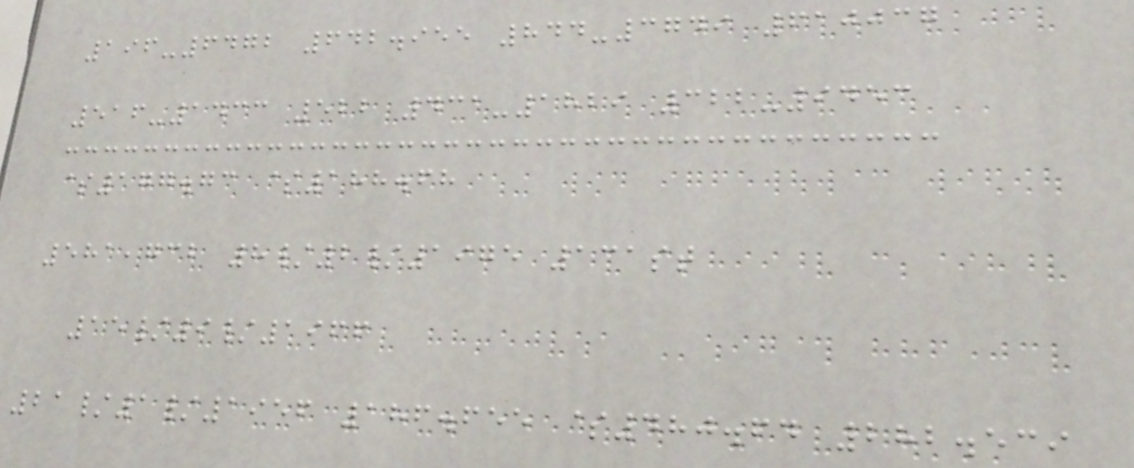196-6472 642.955 844-3749 610037
516-1433 522 431-1829 322-9453
$177.73 $188.68
581,732 8/2/1975 131st
15/9/1966
21/1/1956 186.655 $480.64 282.539
